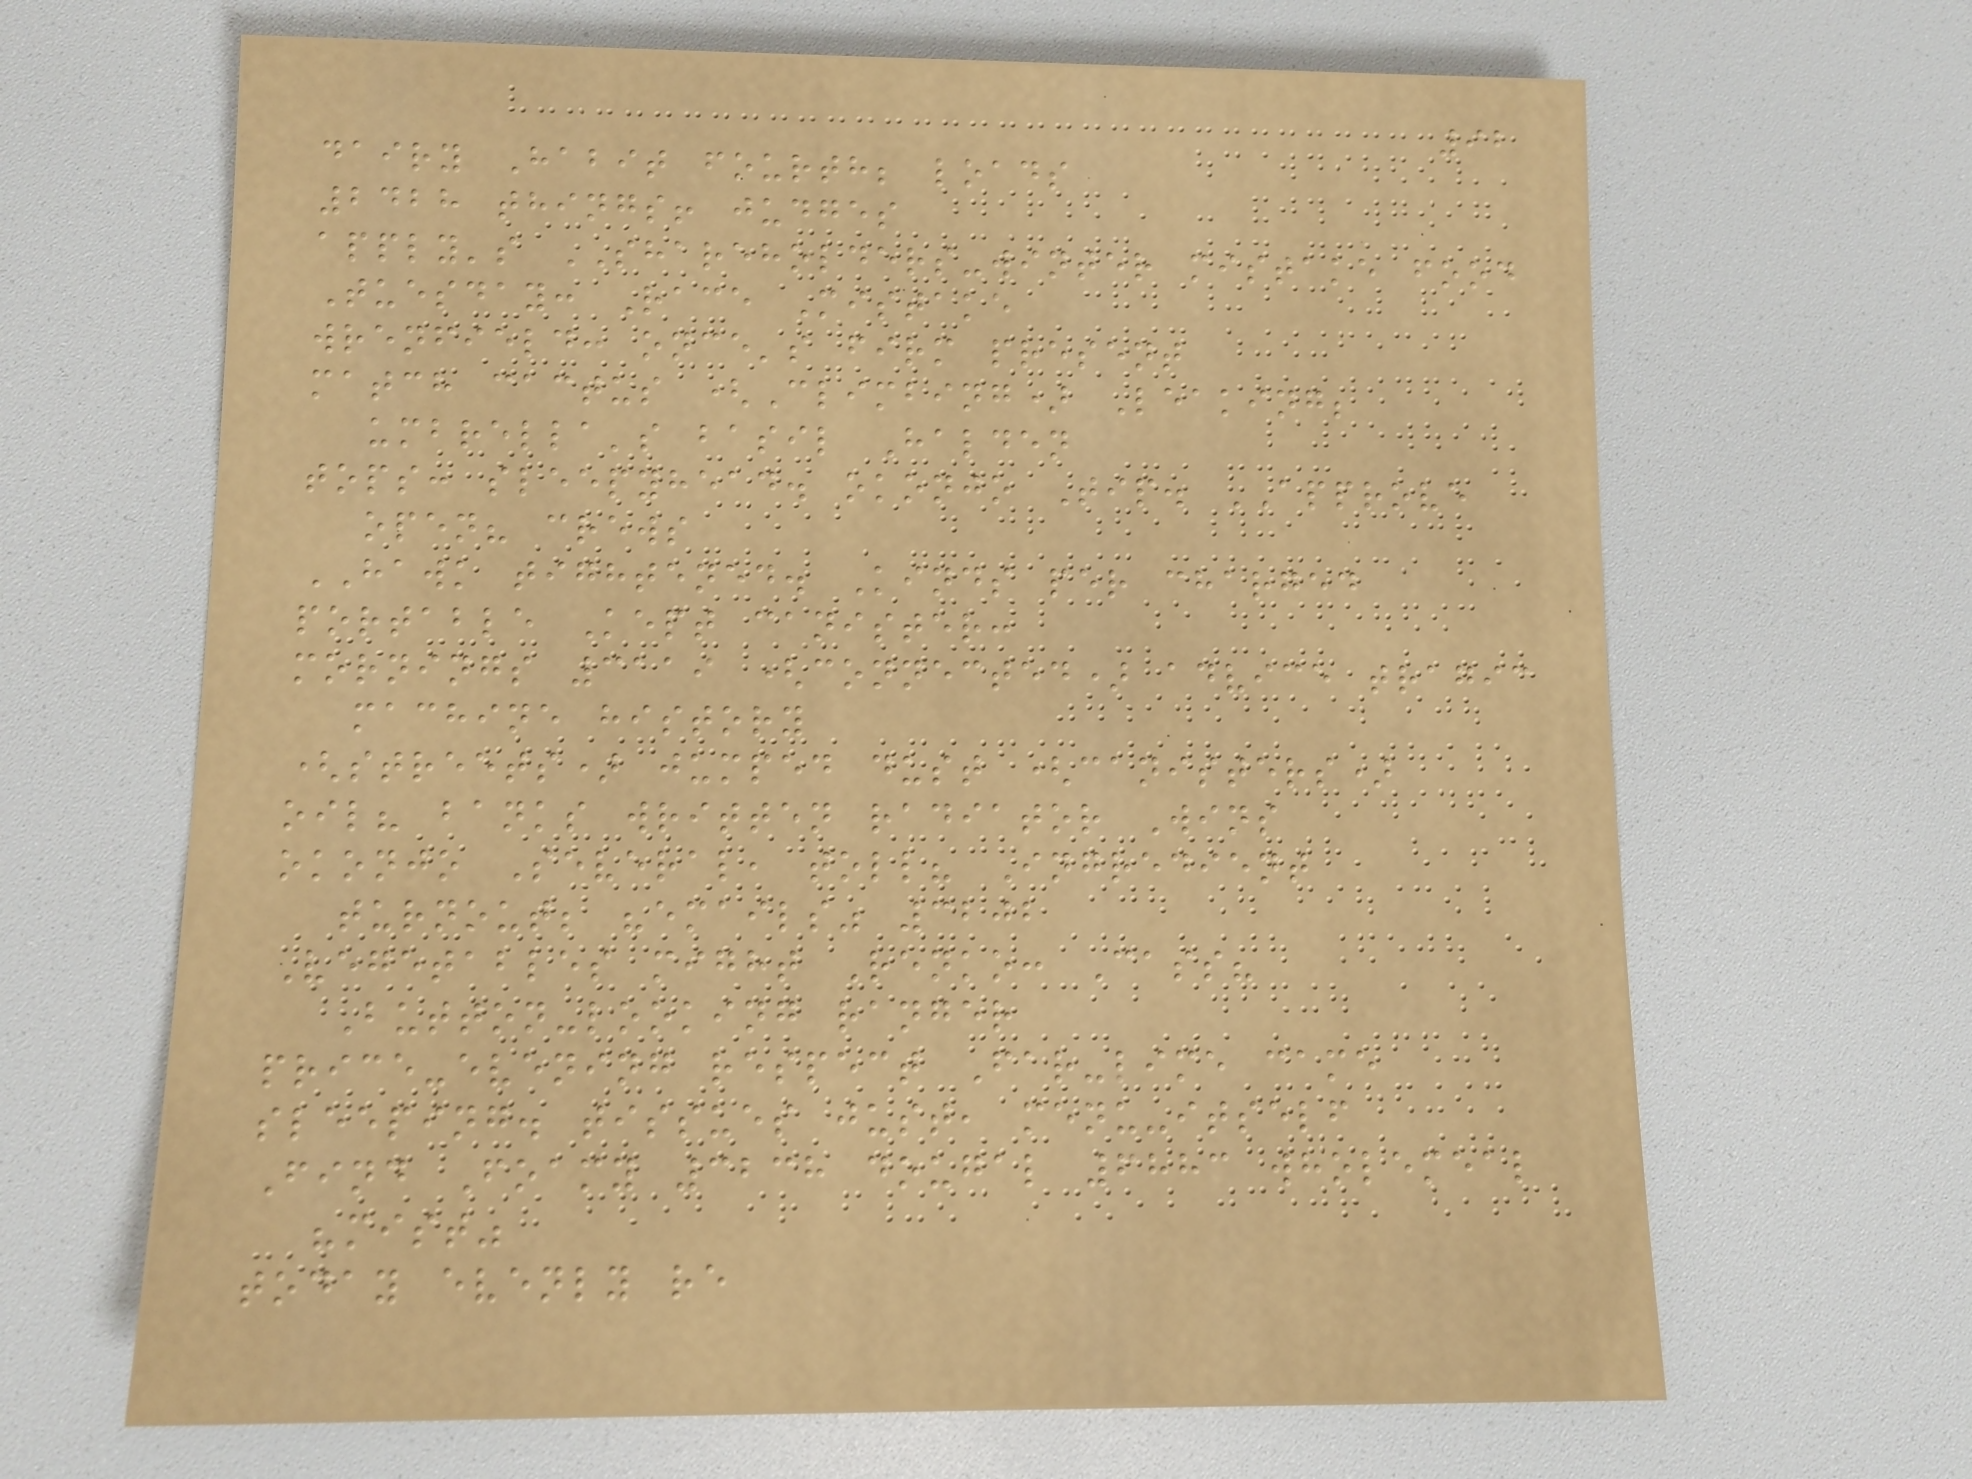92
dairy Habit fourth; loads
2428 things! judges
apply's SHAREHOLDERS-winter mistake food
Tuesday: Race Mistake
wrenfield: once's firm present
match cactus (Climbing) Leaking;
umbrella's basil Halden
tops: sleepyhead. okonjo Tip. APPROVE
open? crews
HAWK tightened. Kinds per charged
portable Kept canister:
mornings 3119 (connected) advice tragic
machine history
(streets) jumped dust (canisters)
oil? banks written radiator Wins
okonjo Several, toll? Ingredient
turnout; "emails" 3202
Vegetables might Renko: Cass?
Button-looking ranger
price-evening respect Far-lime came
sleeping. tissues just, menu-itself
Find Foamy 3238 dougal 6883 wholemeal
"mist"
today evenly re
